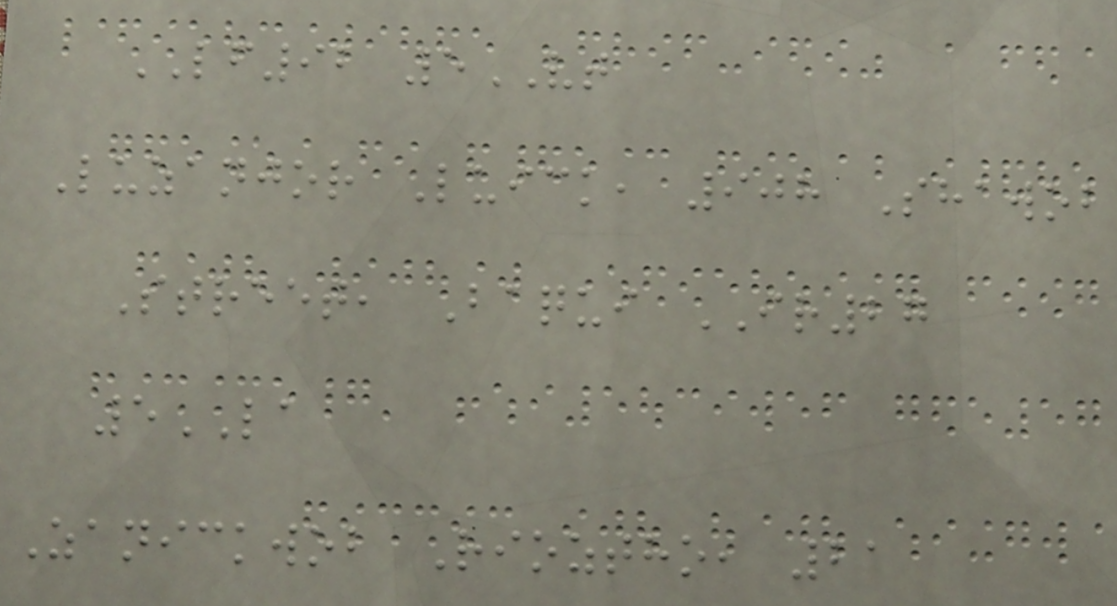LF92 5VT
Luzanjor Luick, 908 Shawob
Street, Baqui IR27
5LA
Zanickwob Rioztho, 21
